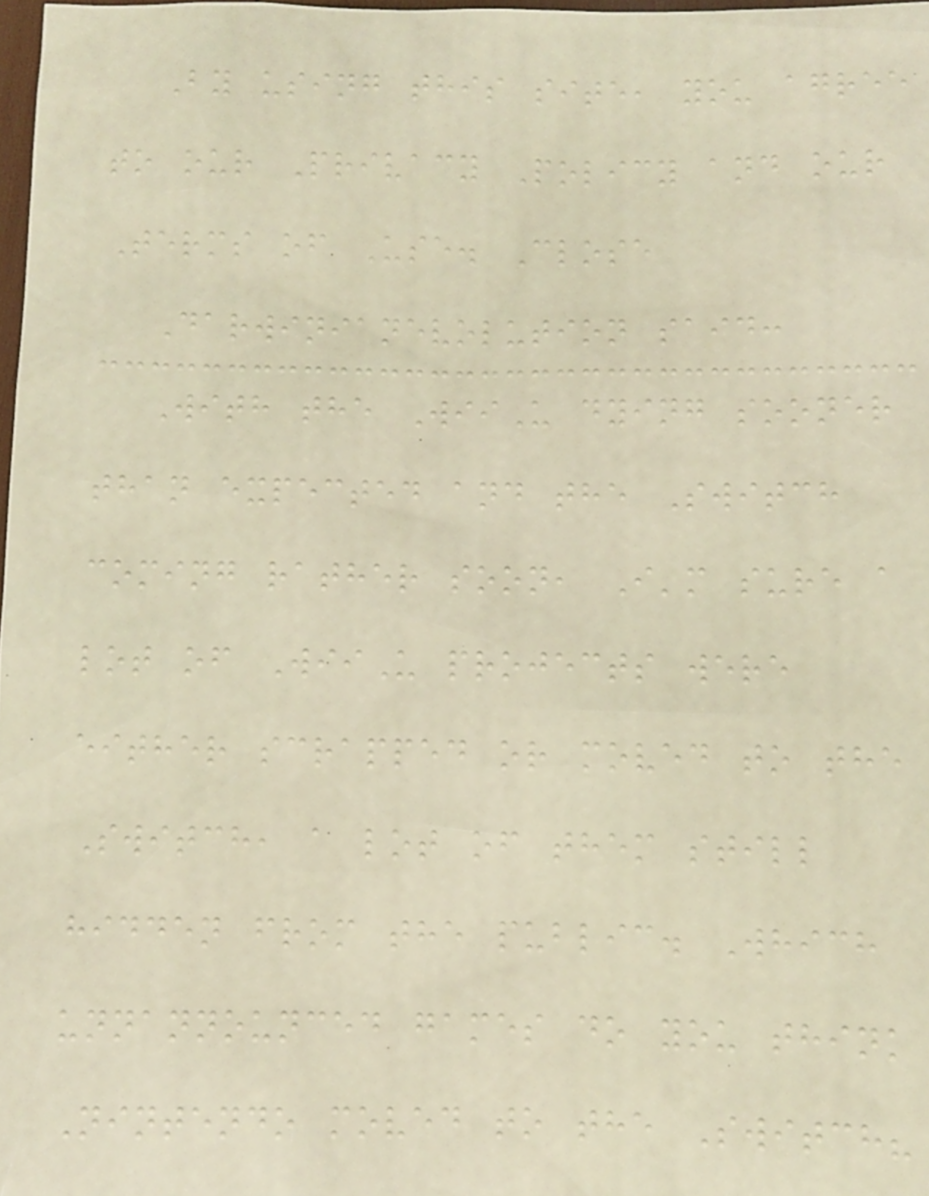By using this site, you agree
to our Privacy Policy and our
Terms of Use. Close
Darwinianevolution said:
With the WiiU dying sooner
than expected and the Switch
coming rather soon, I'm sure a
lot of WiiU projects were
either scrapped or moved to the
Switch, a lot of them still
hidden from the public. Which
unnannounced games do you think
Nintendo moved to the Switch?
